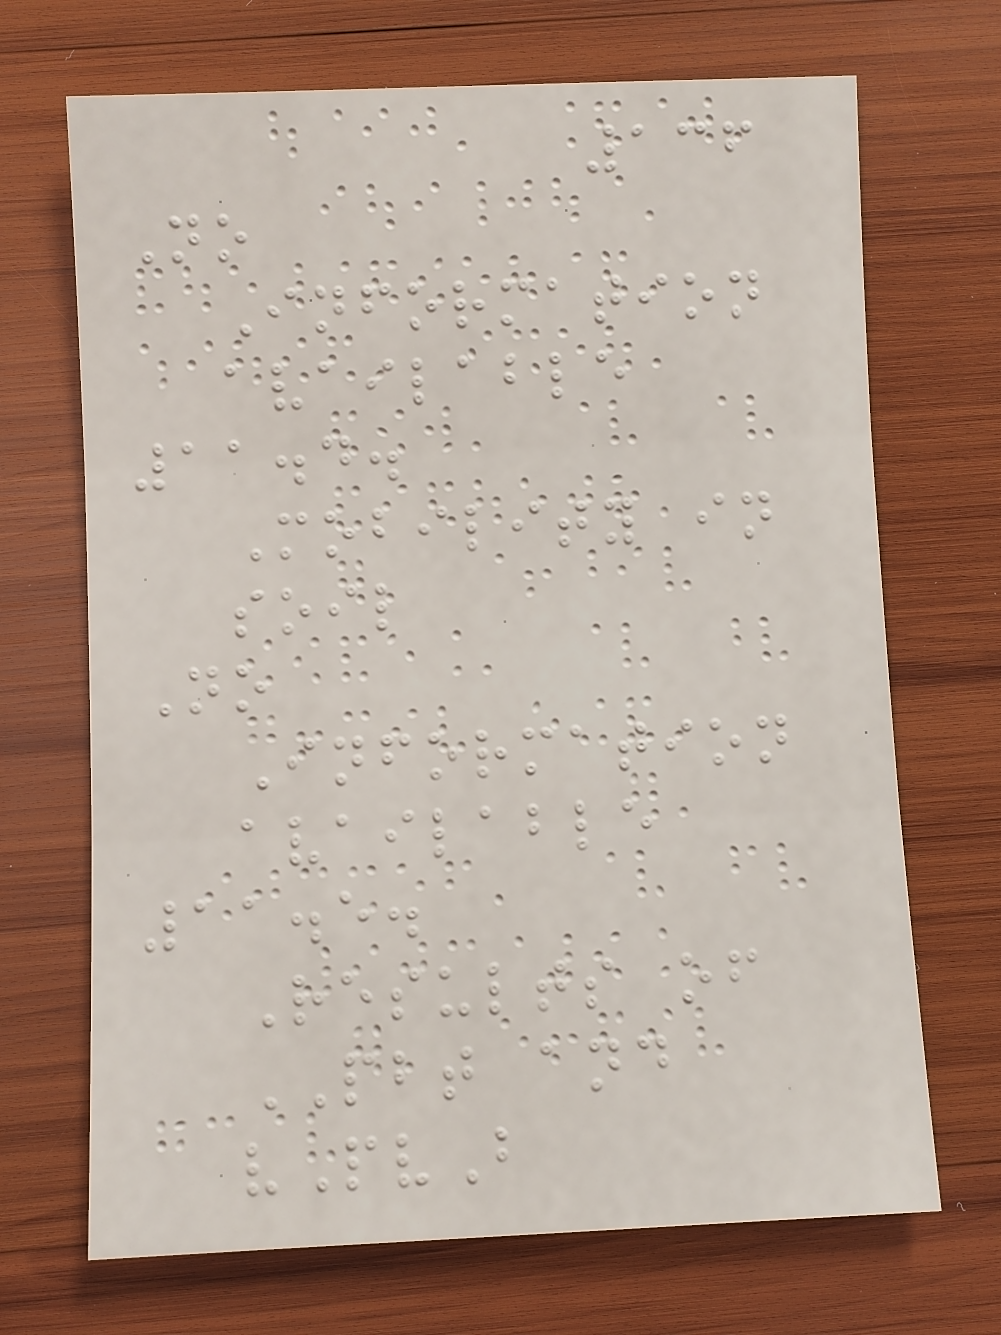136
No
Information
available
11.4.
Mobility in
soil
No
Information
available
11.5.
Results of
PBT and
vPvB
